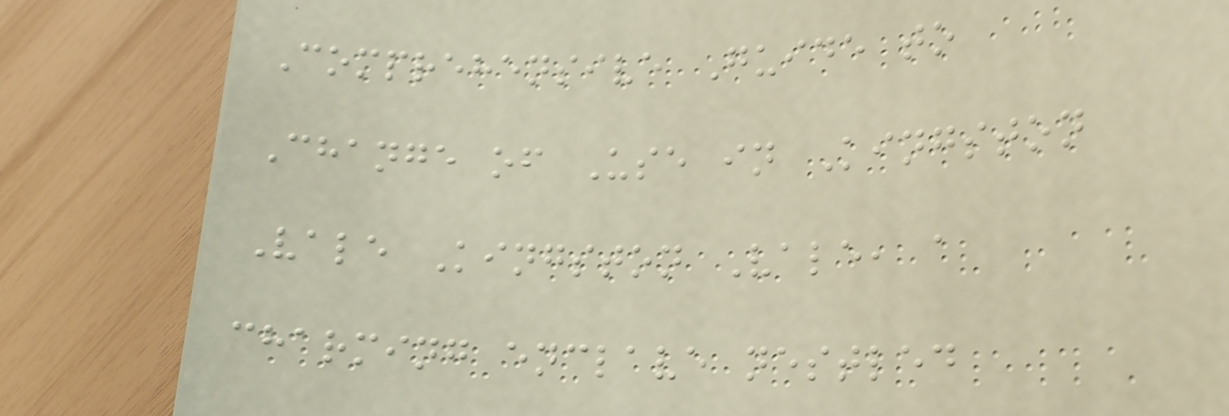Comprehensive Guide to
Change of Use in Kingston
Vale Kingston Vale, a
charming enclave nestled
